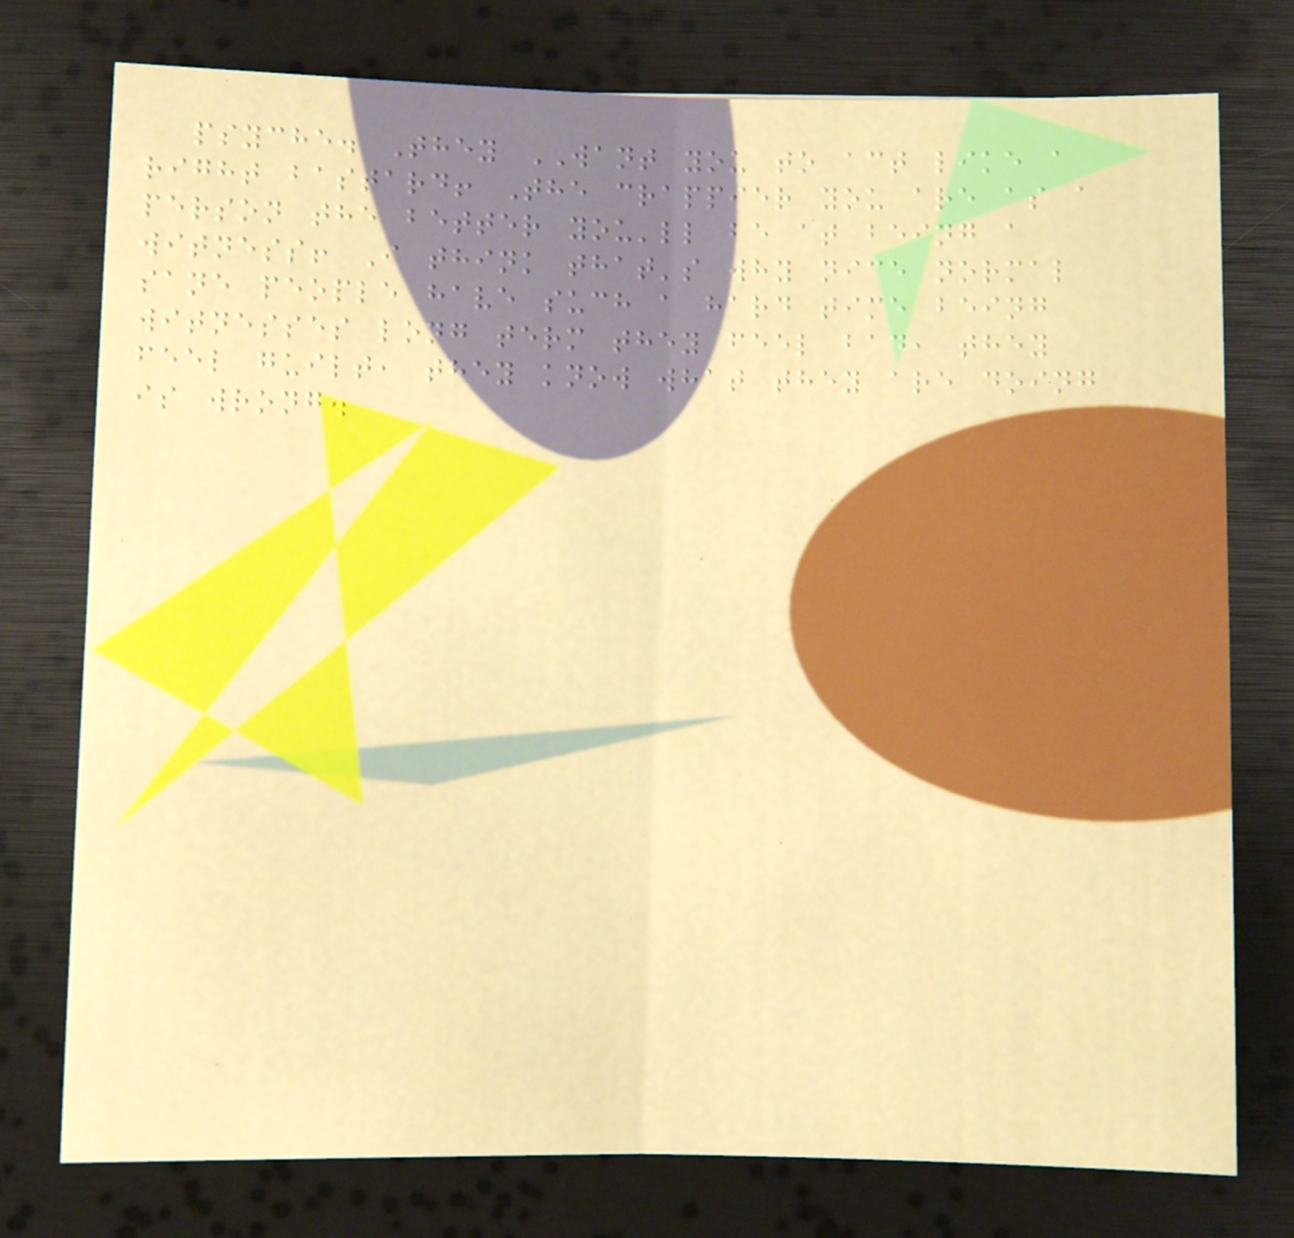psyche. They WANT you to act like a
right bastard! The crappier you are as a
person the better you'll be at being a
witness! I think that's why nice normal
sane people have such a hard time being
witnesses long term they feel bad, they
feel guilt, they know what they are doing
is wrong.
